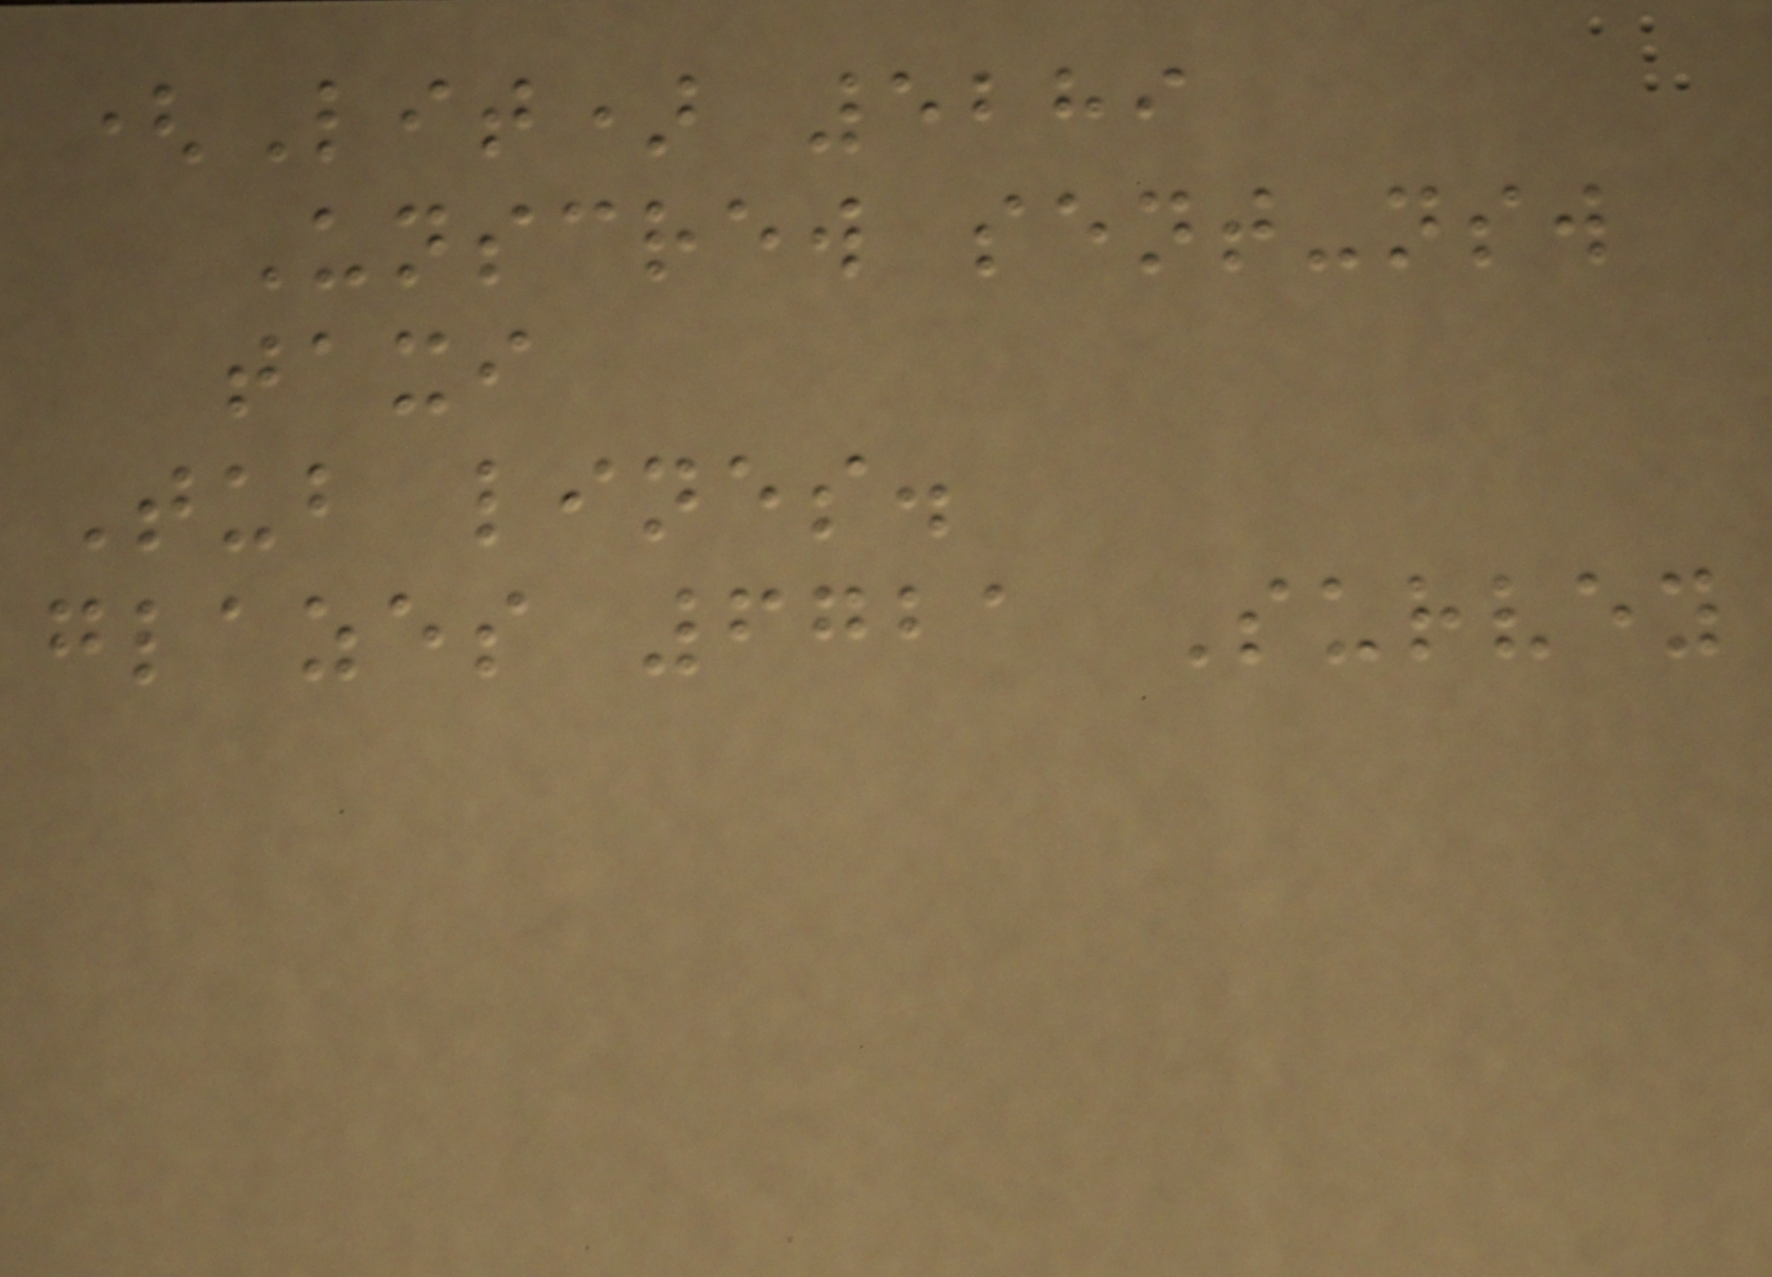(Lit) 5289
Unscrew sent-nsw
taxi
Tub lines.
glazes 6721 Survey
